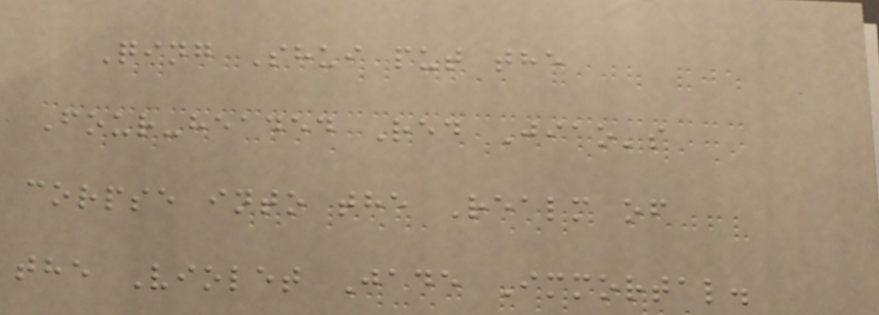Qing Shui put the
Four-headed Red Jiao's
corpse into the Realm of
the Violet Jade Immortal.
